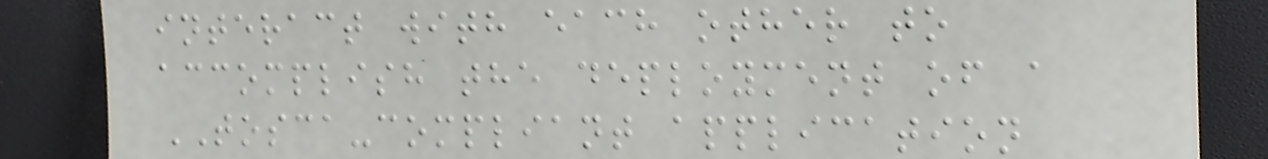interact with each other to
accomplish the deployment of a
TOSCA-compliant application
